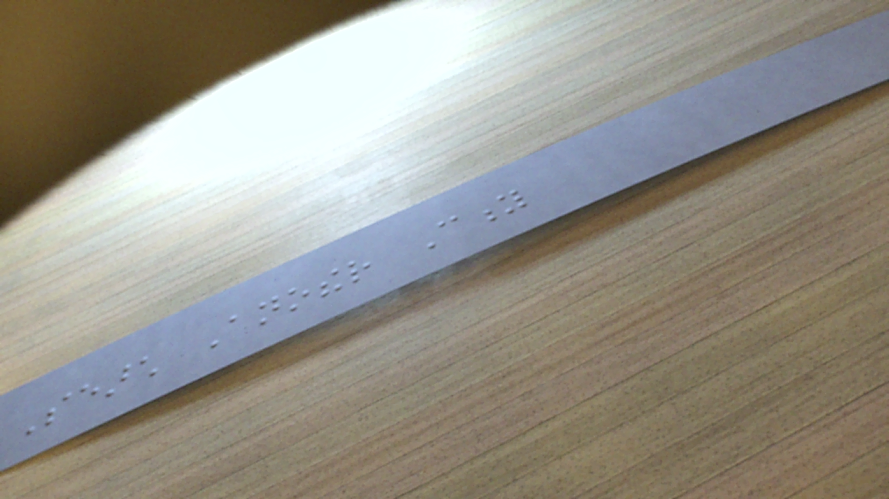Search Another City
